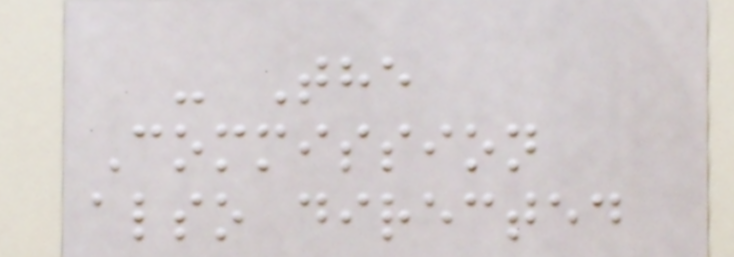- The
Commission
also directed
